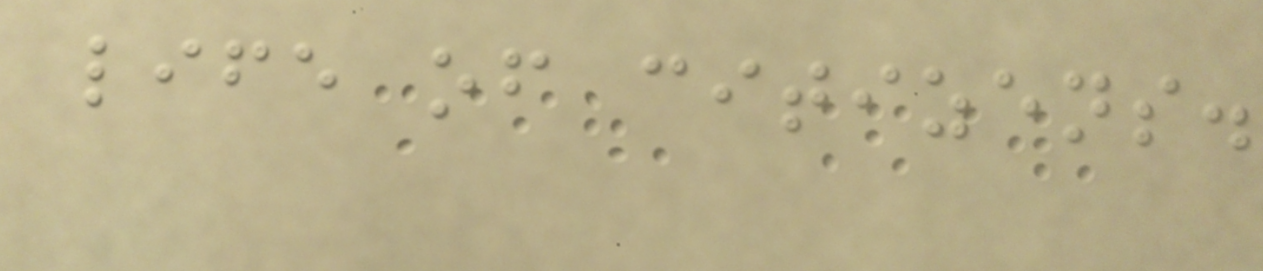life of citizens.
